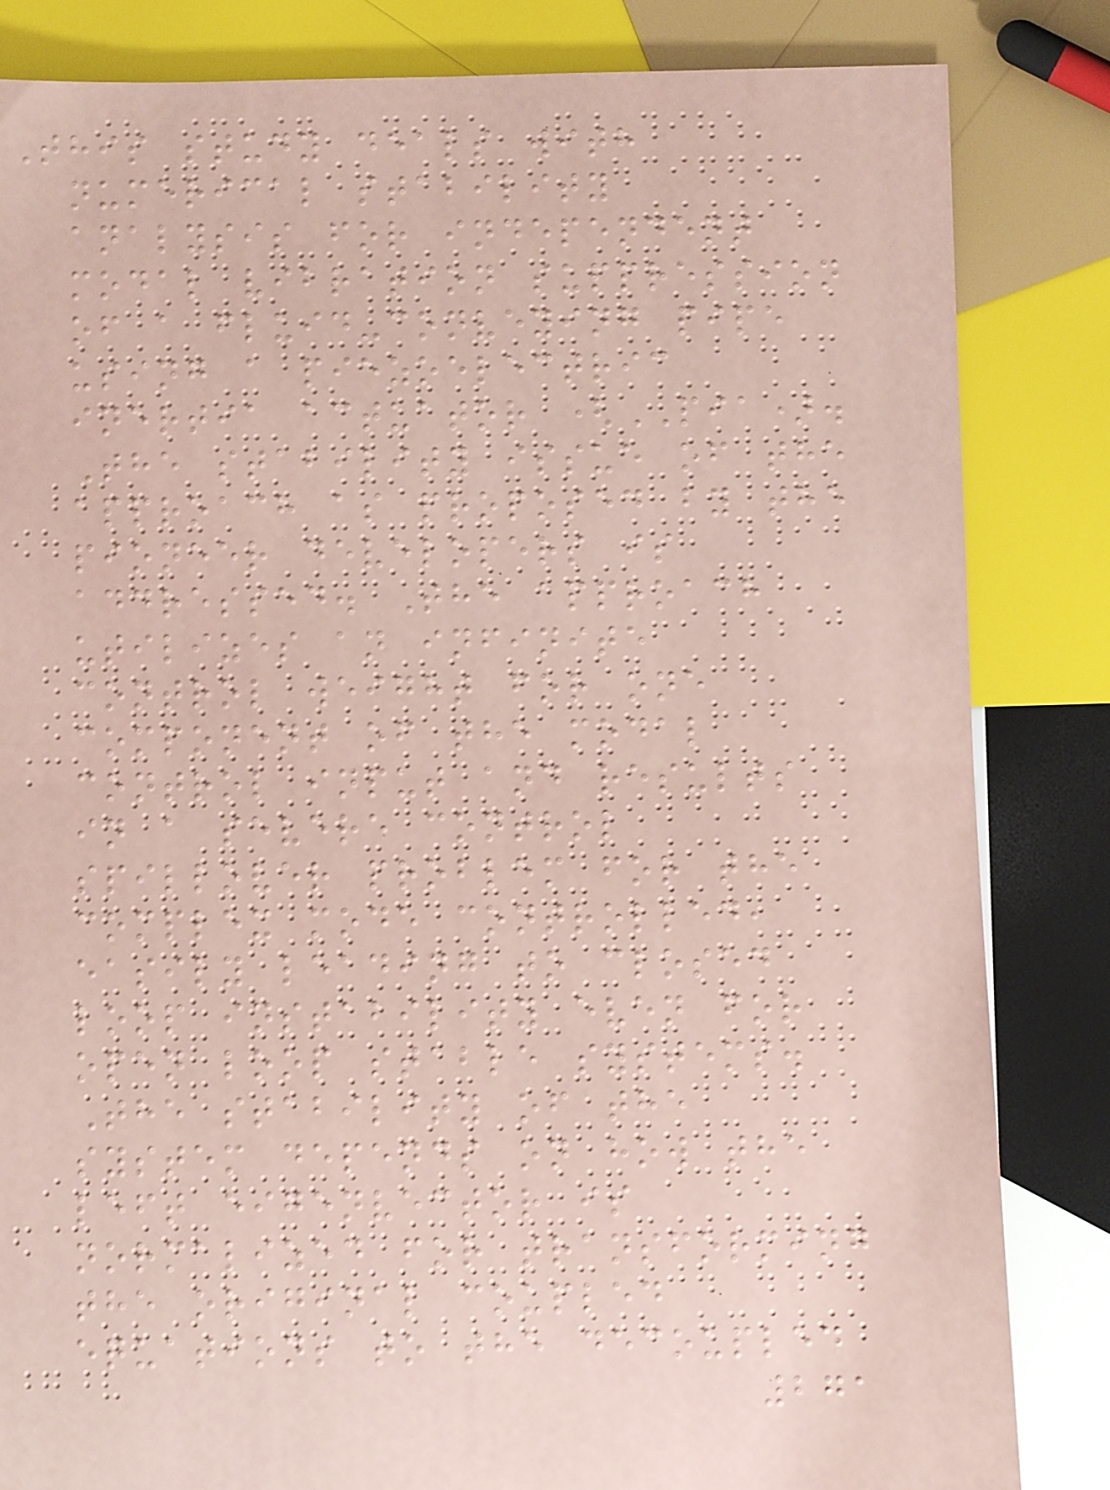This study deals with
numerical stability
analysis for independent
modal vibration suppression
of a fluid-conveying pipe
using a piezoelectric
inertia actuator (PIA).
The stability issue of the
approach as proposed by the
pioneer developers is
addressed. The approach
utilizes an infinite
control weight for one
component of the modal
control input and results
in a severe control
spillover problem for the
complex mode controlled,
easily leading to closed
loop instability even for
open loop stable systems.
The stability of the
system depends on how the
left eigenvector is
normalized for transforming
the original coupled
equations to the decoupled
271
